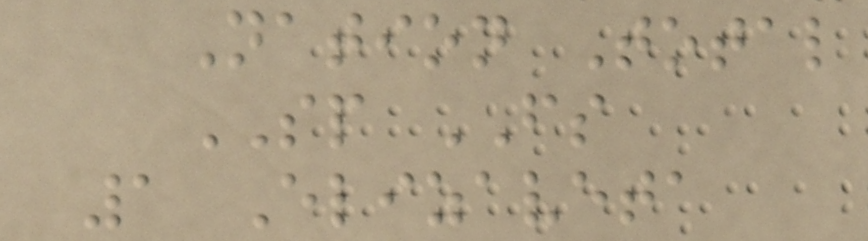Nation Total
SP FS
1 Elizaveta
